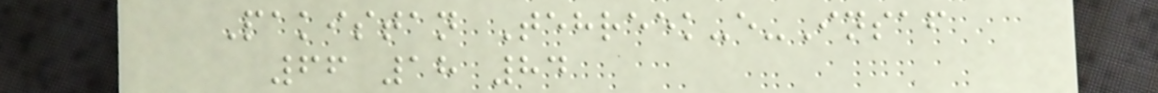Pakistan Tehreek-e-Insaf
66 18 84
